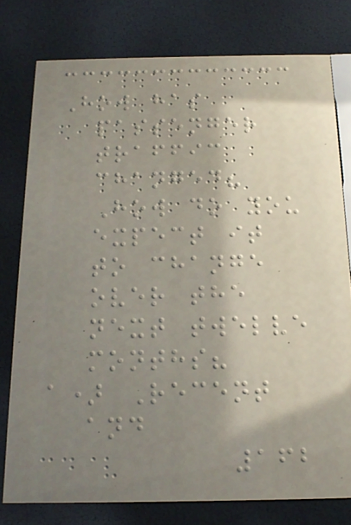How has
passenger
traffic
changed?
How do you
expect it
to change
over the
next twelve
months?
a) Recent
and
162
